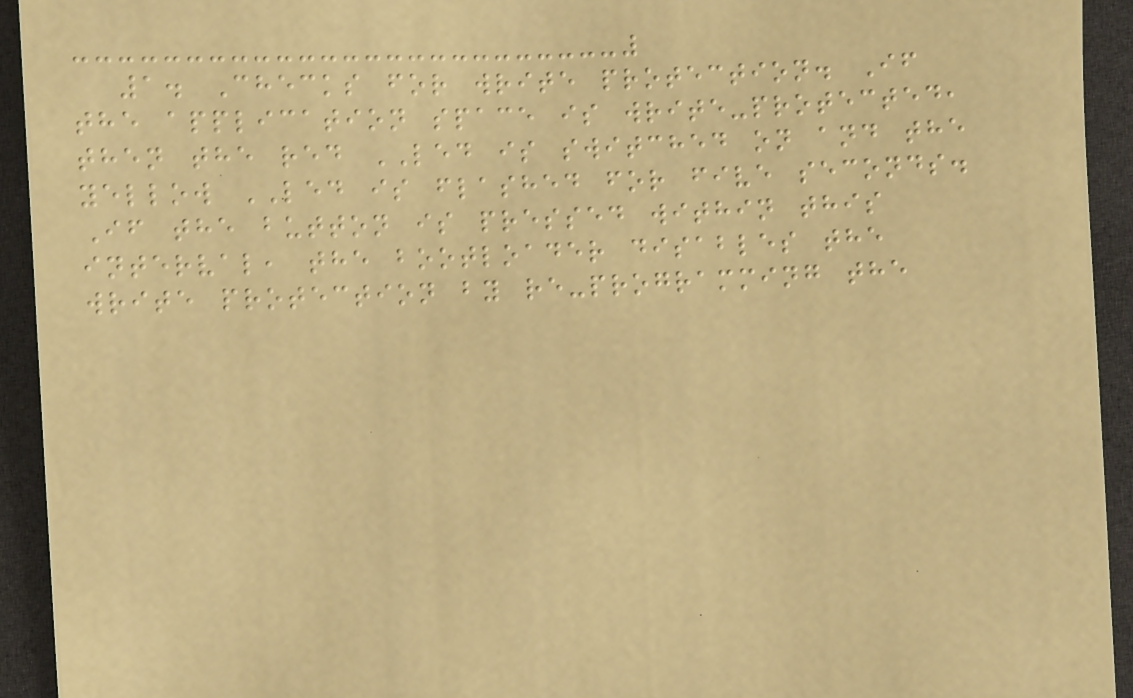1. Checks for write protection. If
the application space is write-protected,
then the red LED is switched on and the
yellow LED is flashed for five seconds.
If the button is pressed within this
interval, the bootloader disables the
write protection by re-programming the
